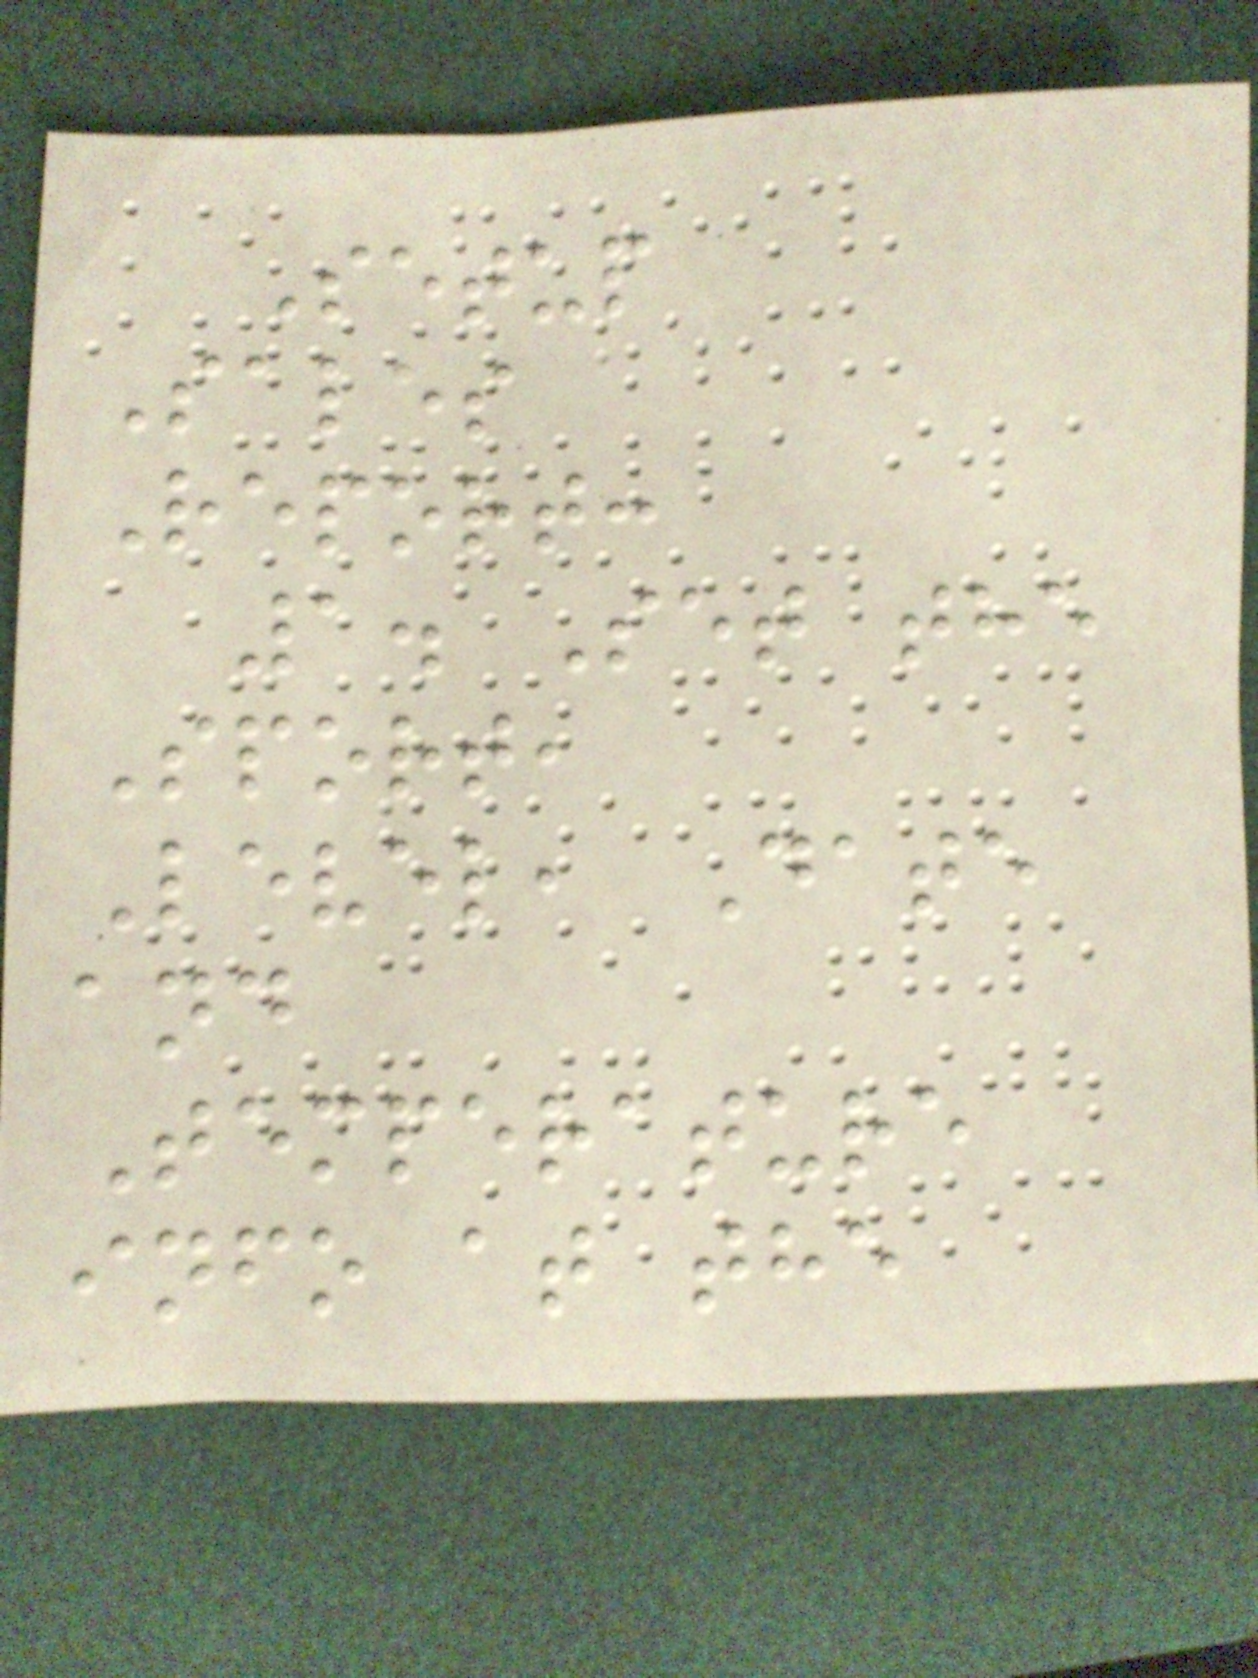Setup
Sales
Report:
1. Set the
Sport,
Level, Date
and
Temperature
info at the
